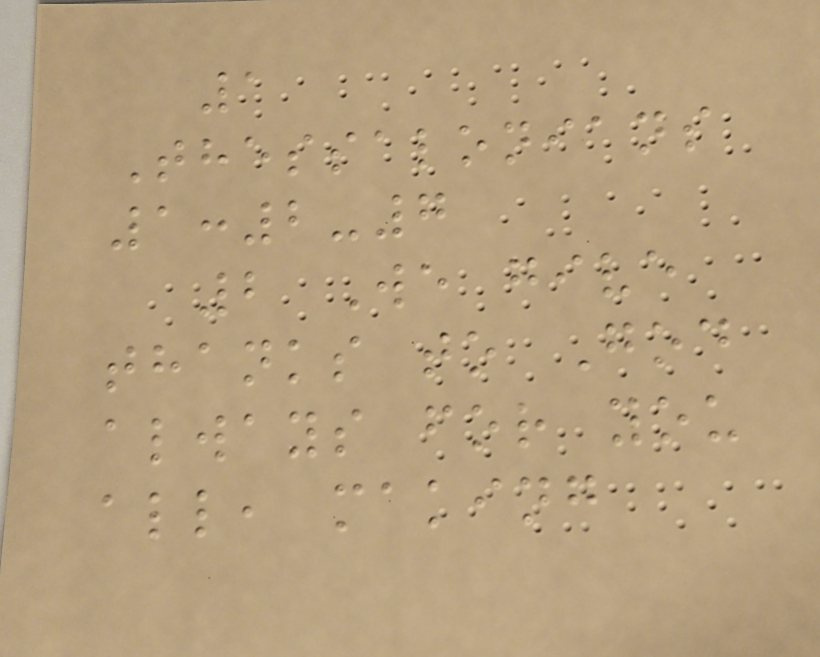1
Thessalonians
1:2-7
2 We give
thanks to God
always for you
all, making
